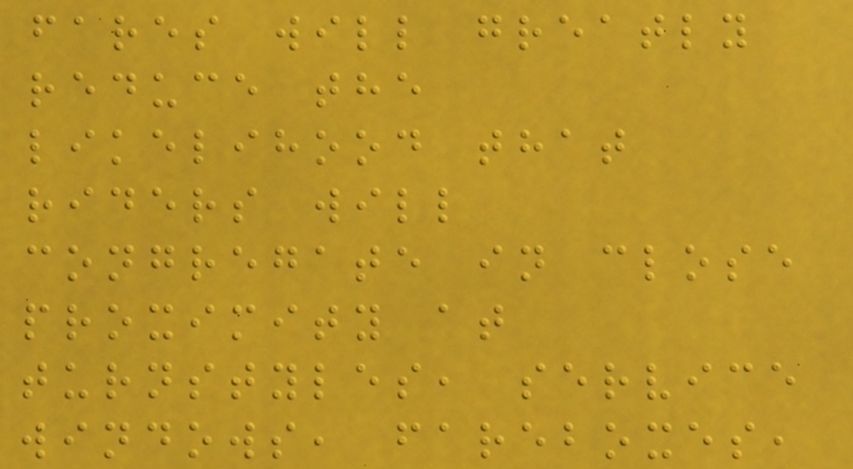fares will greatly
reduce the
likelihood that
riders will
congregate in close
proximity at
turnstyles, service
windows, fareboxes,
